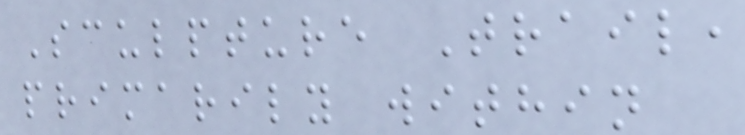Sculpture Trail,
primarily within
